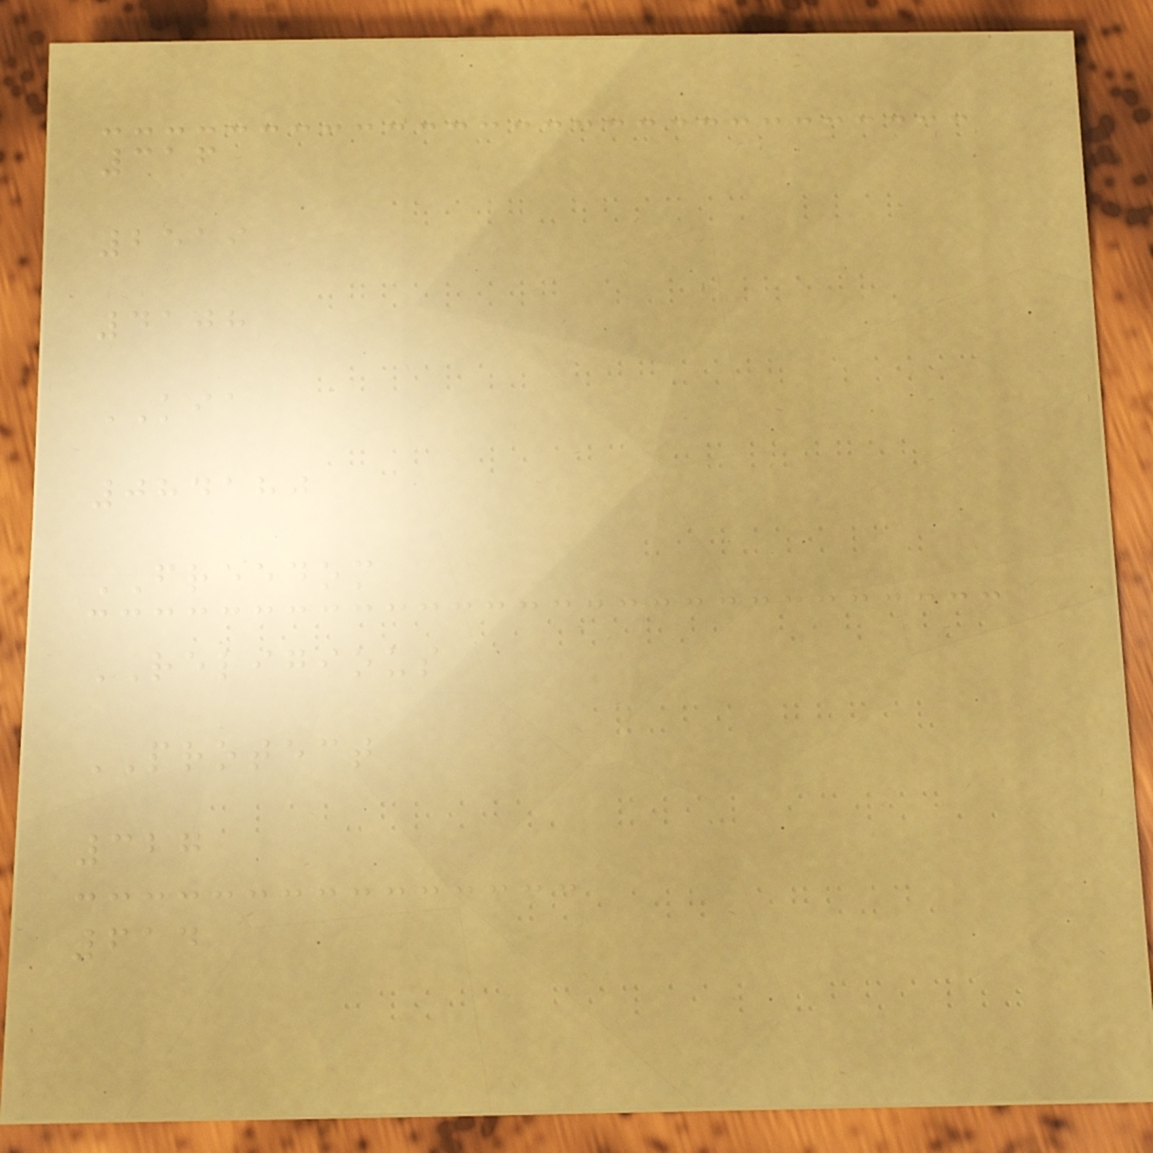316
2519
4108
KIA
084180
FREEDOM
RELIGIOUS
PROTECT
327
614
